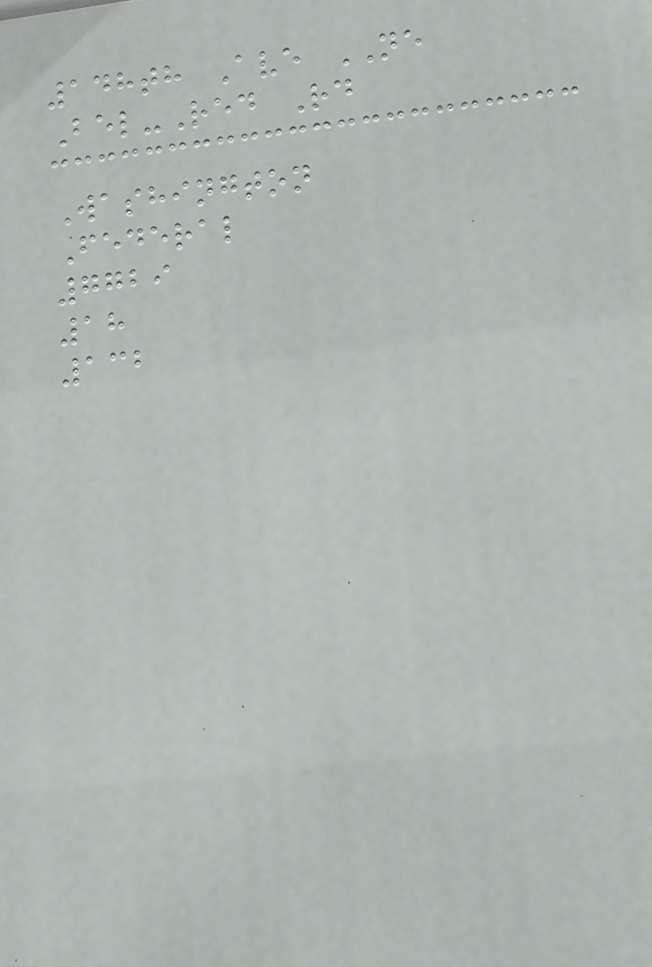148th Ave NE
Bel-Red Rd
Washington
Federal
7729
18
132
